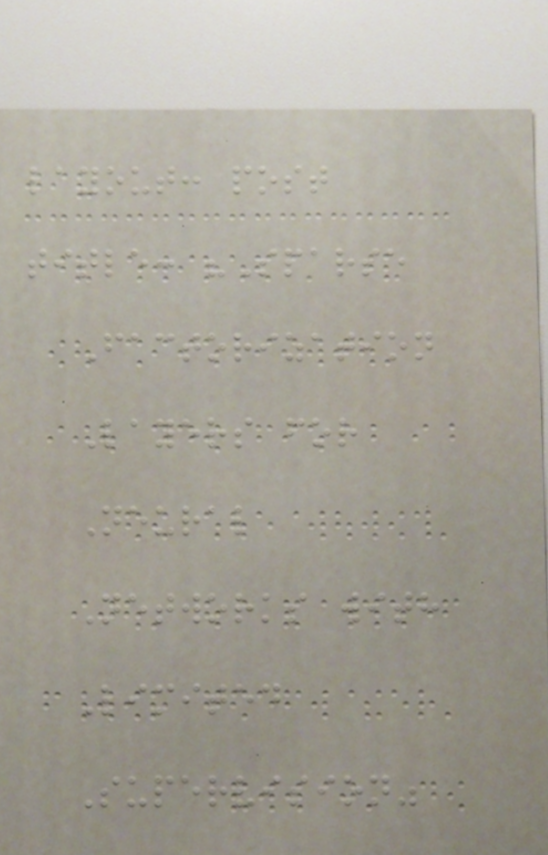layout: post
title: "Sparse
Factorization
Layers for
Neural
Networks with
Limited
Supervision"
